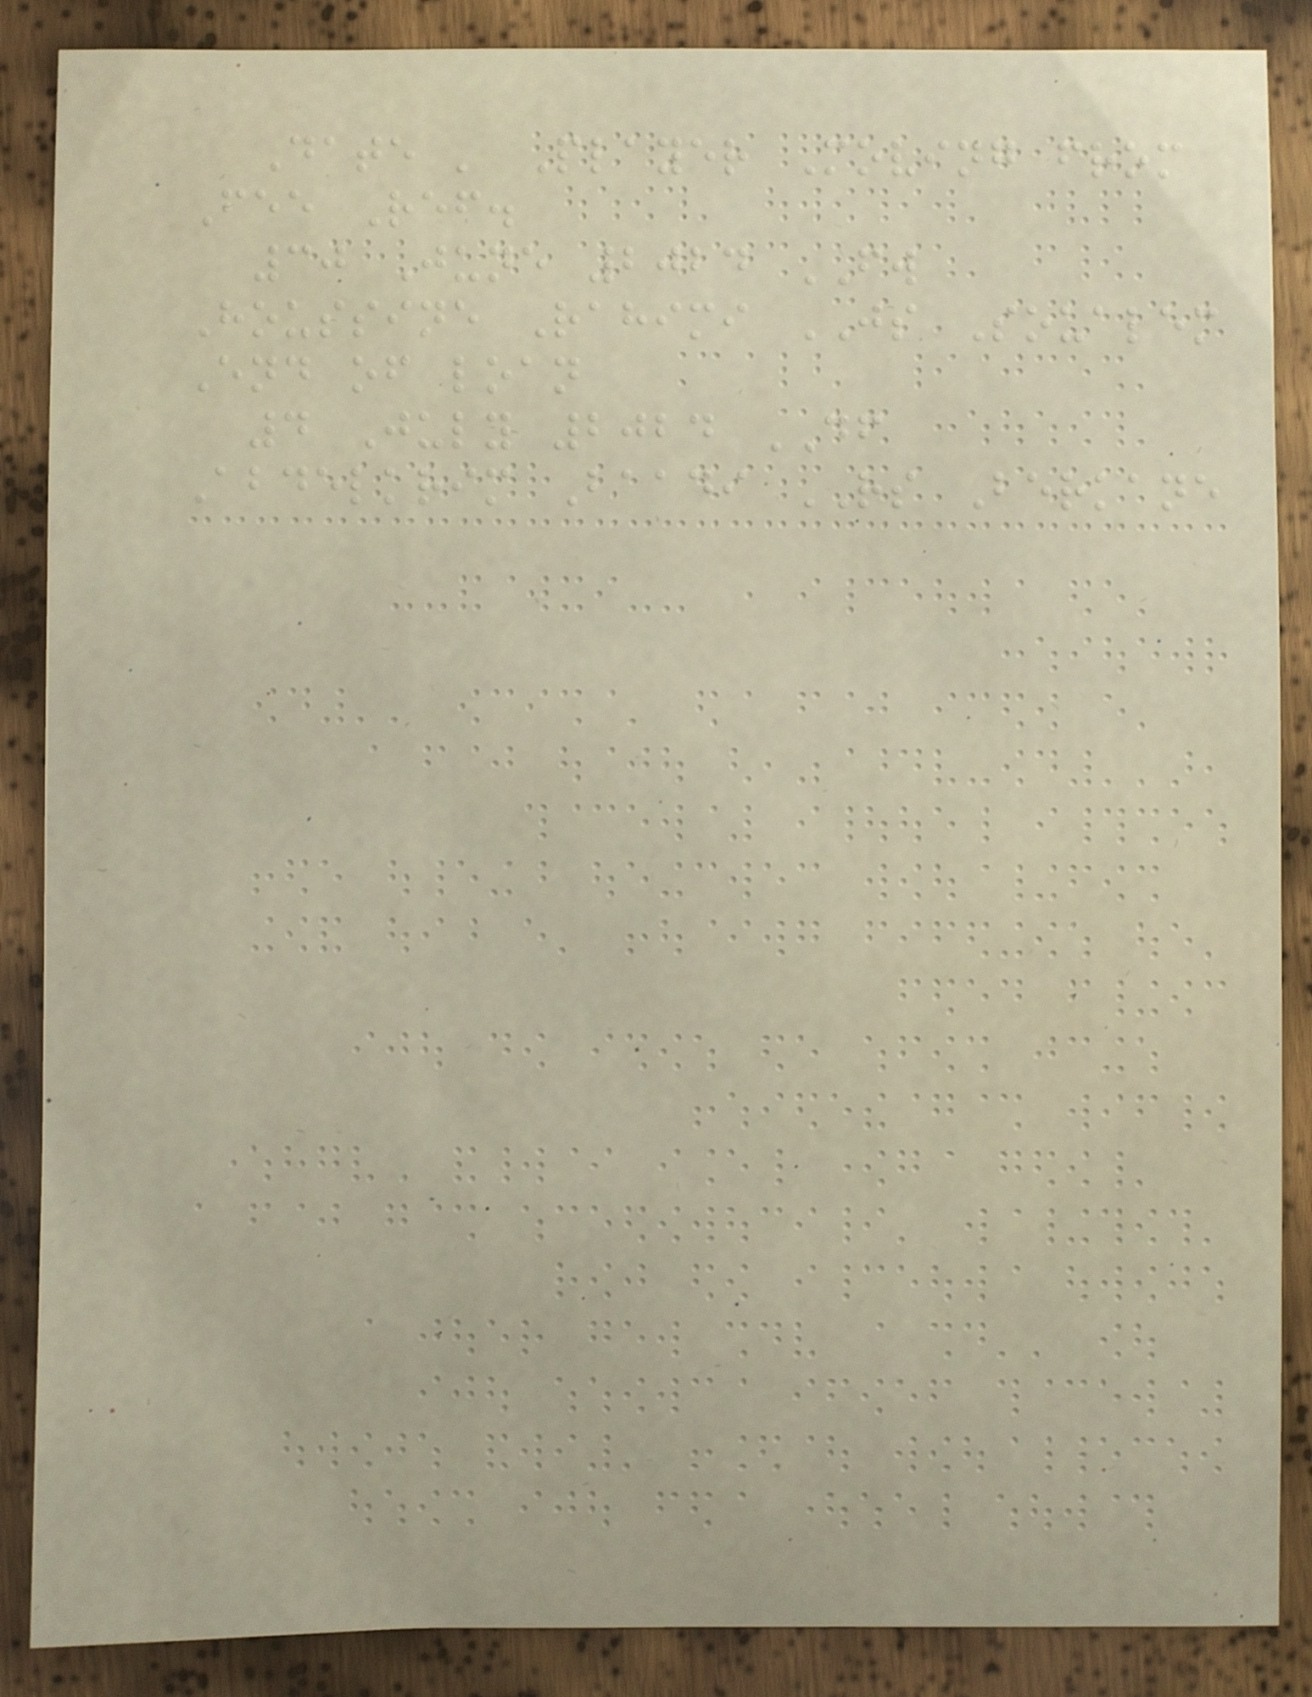Date ' Player Moving from
Fee Ref.
30 June 2024 FW
Houssine Rahimi JS Soualem
End of loan
4 July 2024 DF
Abdelkrim Baadi RS Berkane
